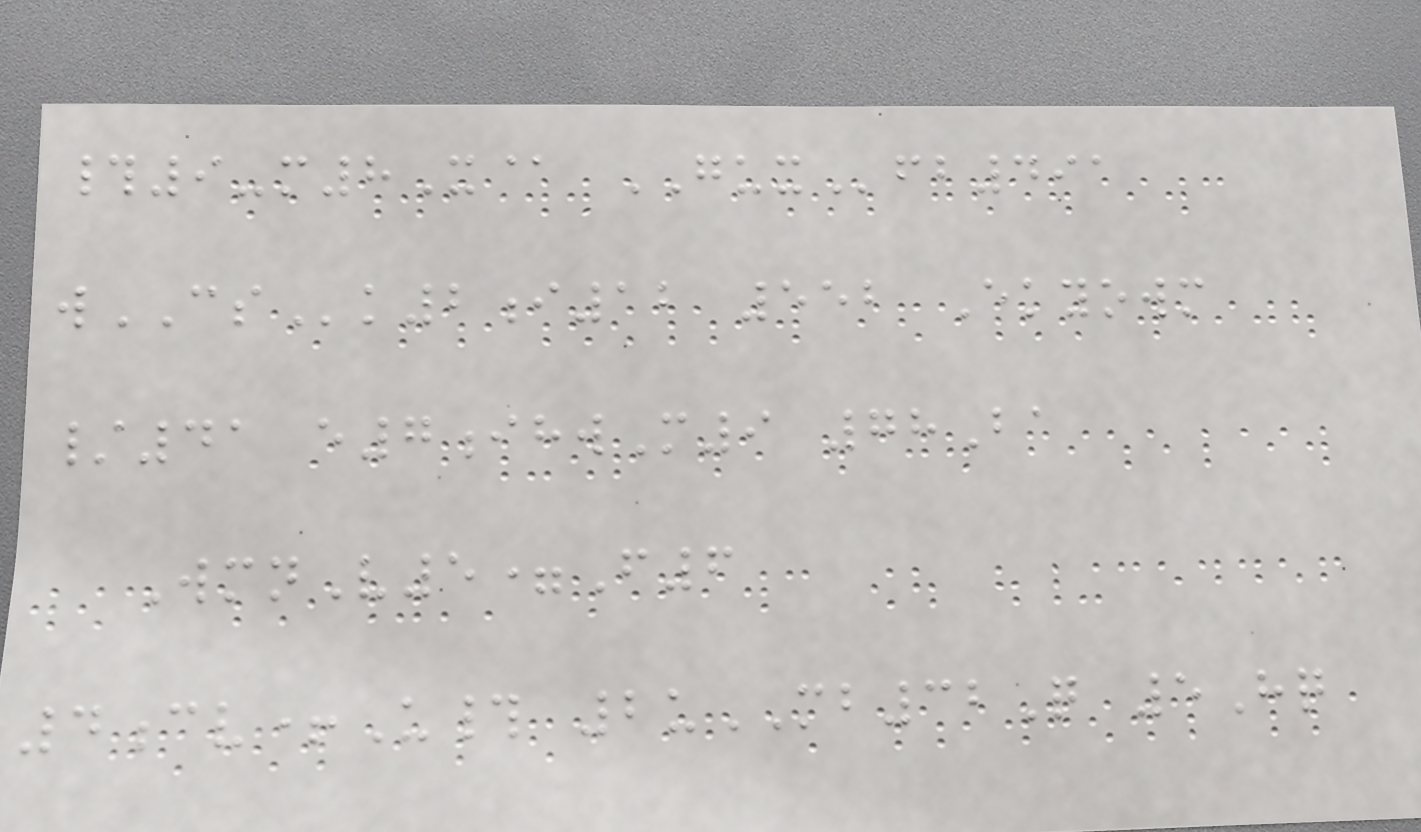#9-m8X@ GUXfb491
wCSk2i12 552 Ekyowm
/41 e7ihwM9 78Ba
WmnV5=F6
4cv+U# 2uMB32Q 5Hq
